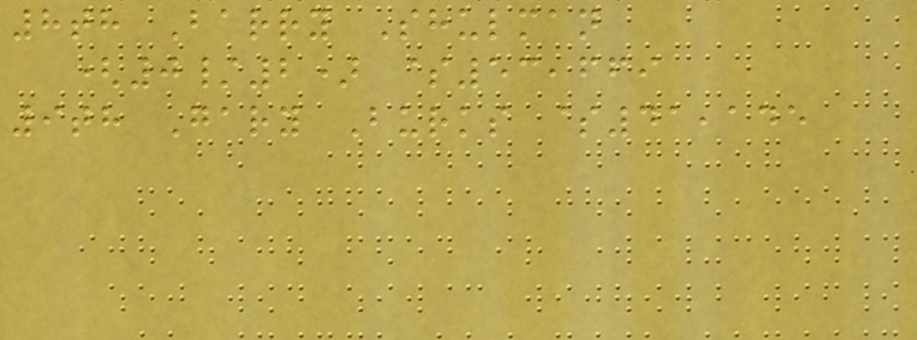8th Barry Shulman
(0/2) $53,669
9th Gary Burks $41,145
